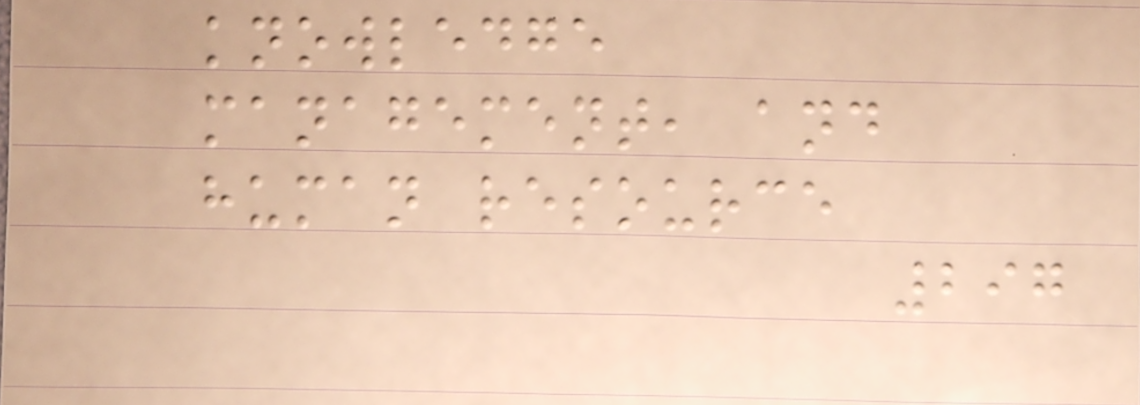knowledge
management, and
human resource
297
